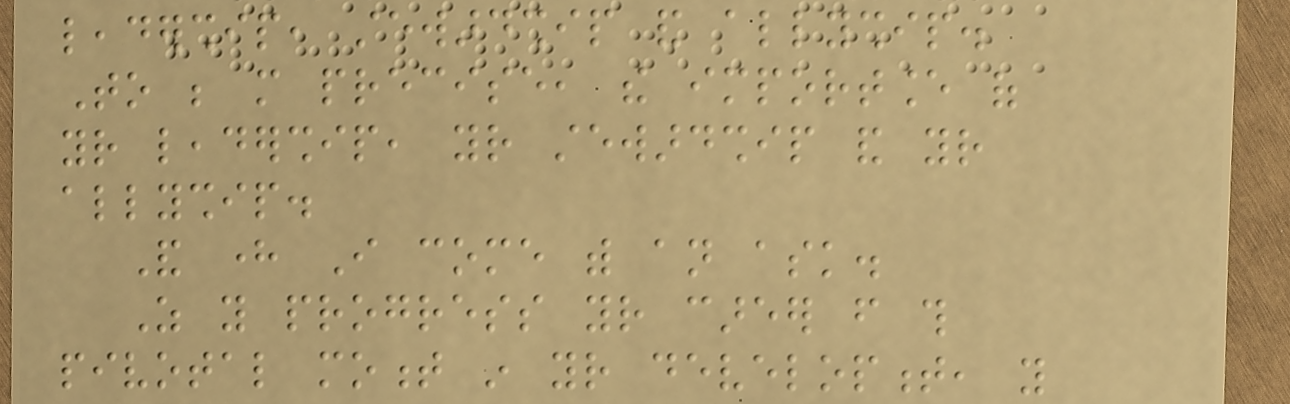leadership, stewardship and allyship.
To be more precise, the importance of
your leadership, your stewardship and your
allyship.
And here I come with an ask.
As you progress your career from this
pivotal moment in your development, you
